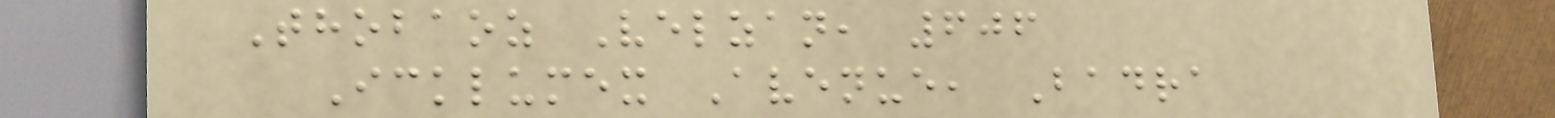Thobaoz Velzan, 606
Icklumex Avenue, Badra
